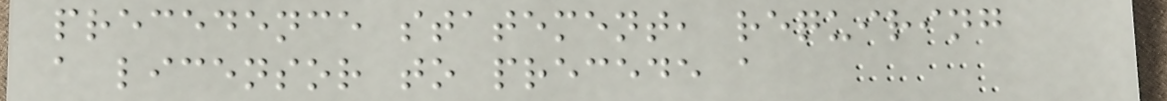precedence statement, requiring
a licensor to precede a
